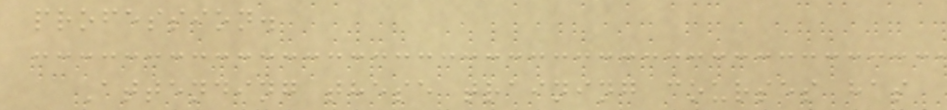profession.
Attending these training courses has
